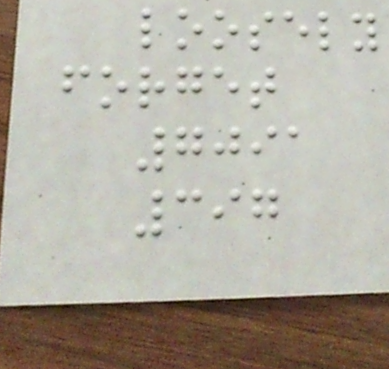loosely
forget
7091
397
